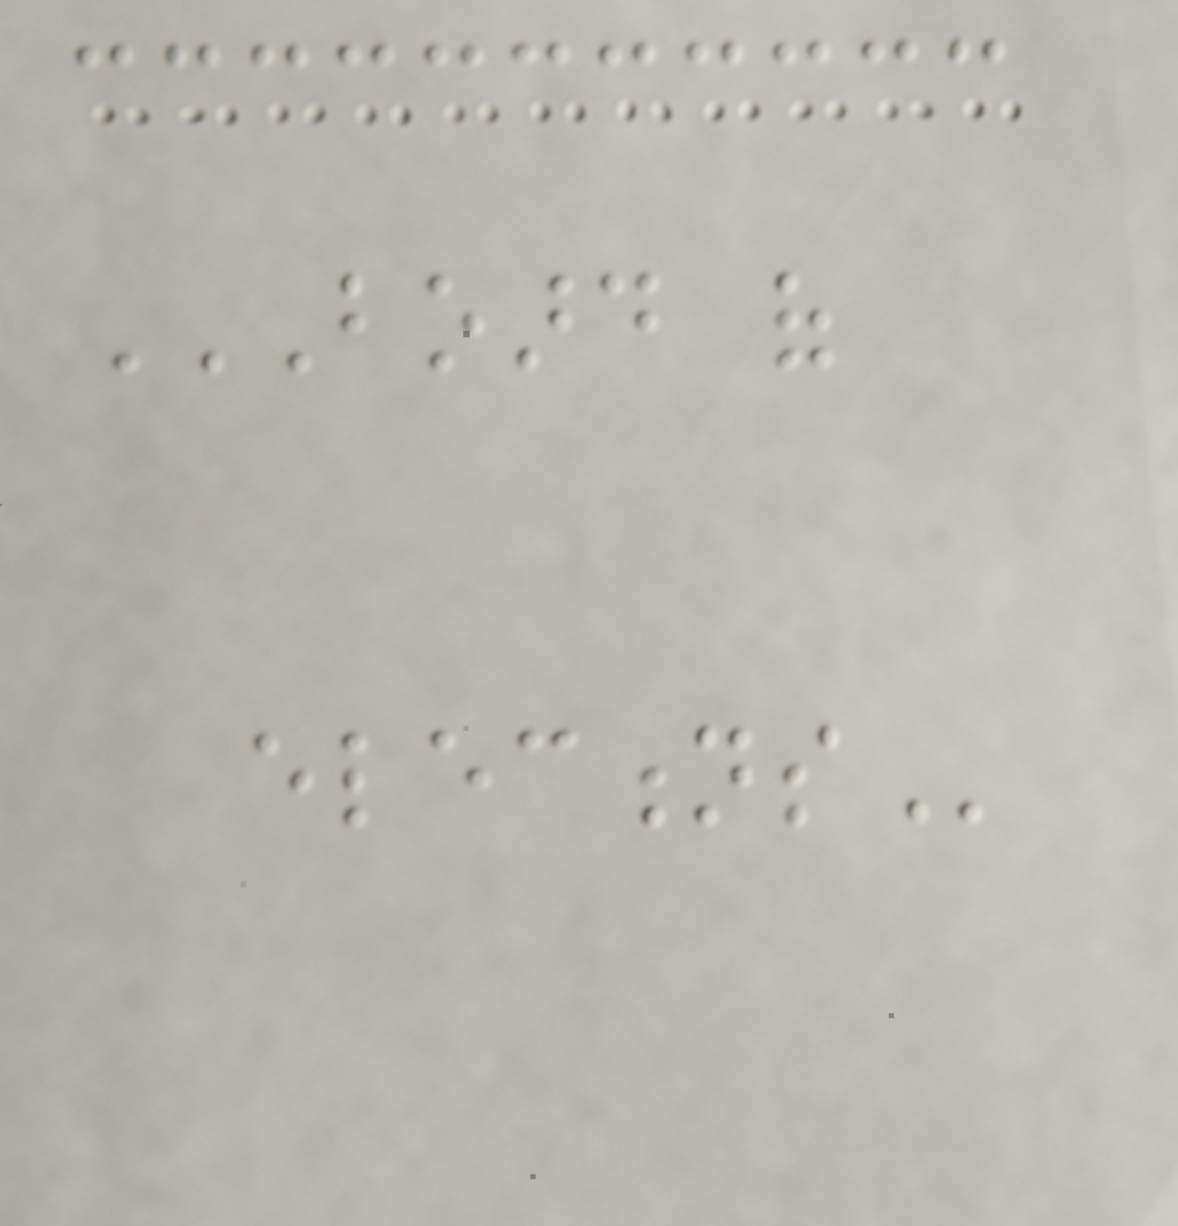BOARD OF
ELECTIONS
